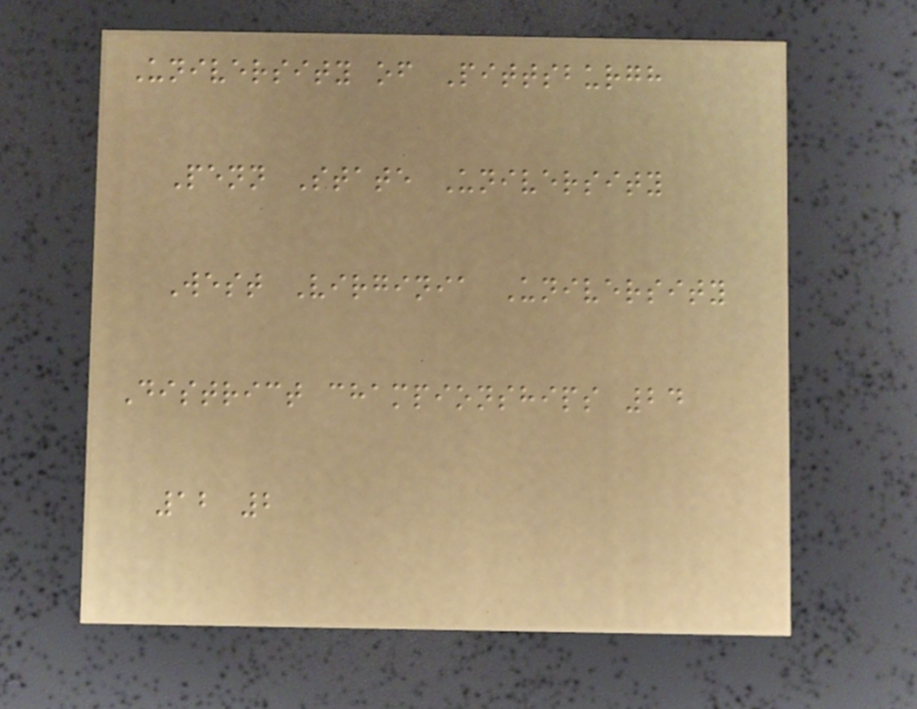University of Pittsburgh
Penn State University
West Virginia University
District championships 24
12 2
